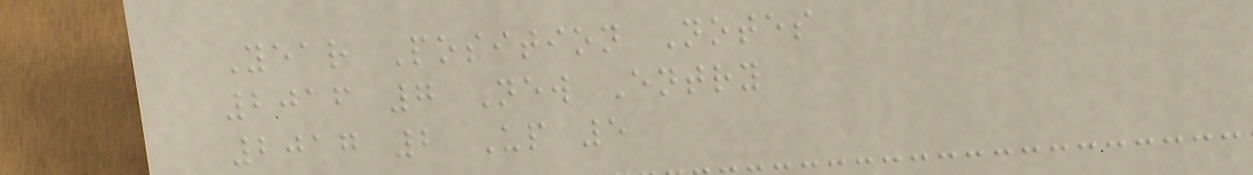Year Position Notes
2016 7 New Entry
2017 2 Up 5
